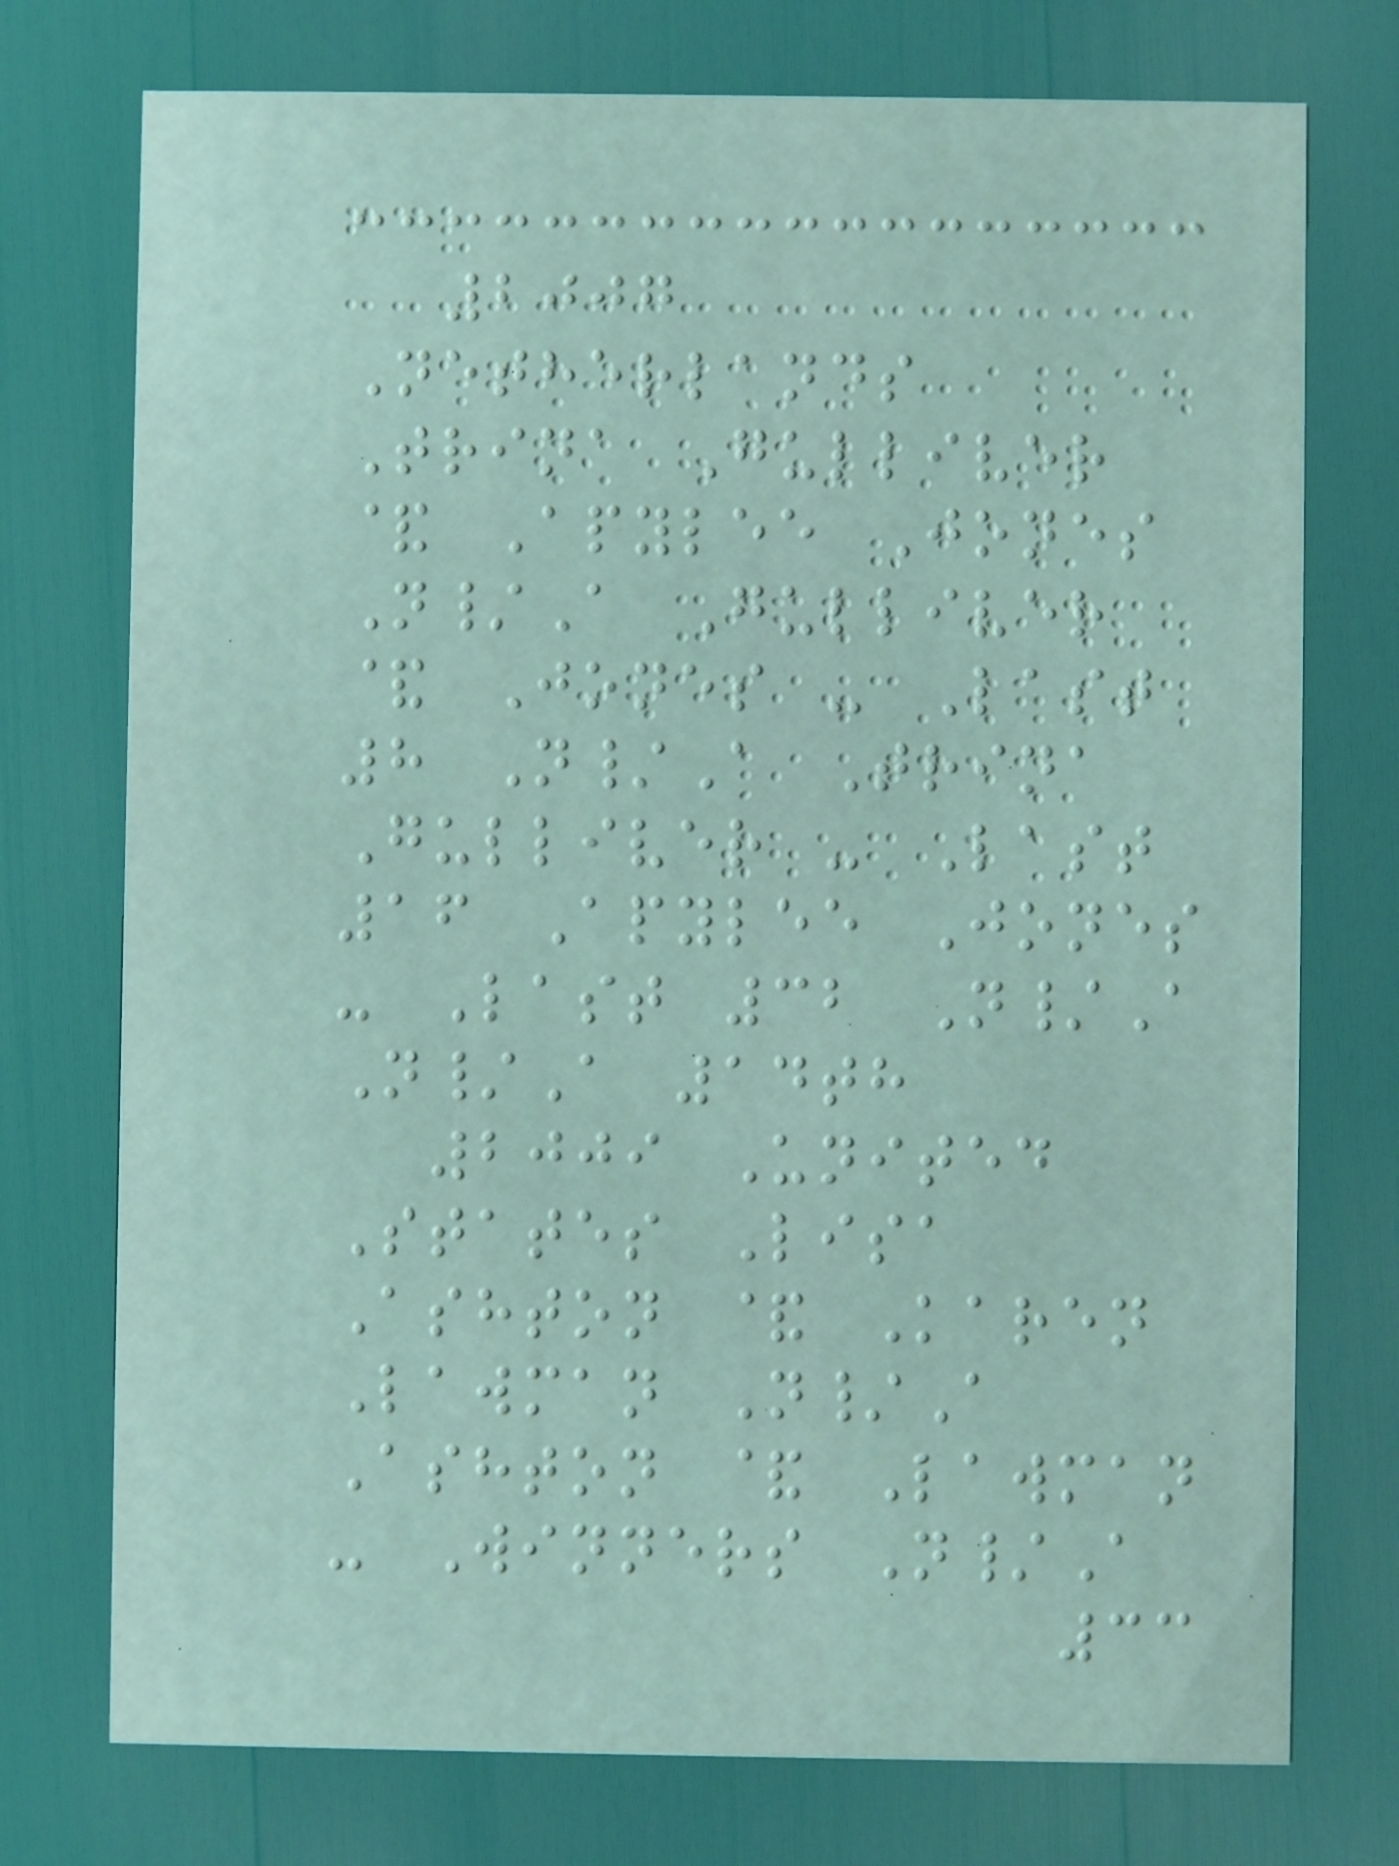2007
Netherlands
Trina Gulliver
& Apylee Jones
N/A Gulliver
& Jones - Last
8 N/A Trina
Gulliver - Last
16 Apylee Jones
- Last 32 N/A
N/A 14th
2009 United
States Lisa
Ashton & Karen
Lawman N/A
Ashton & Lawman
- Winners N/A
33
